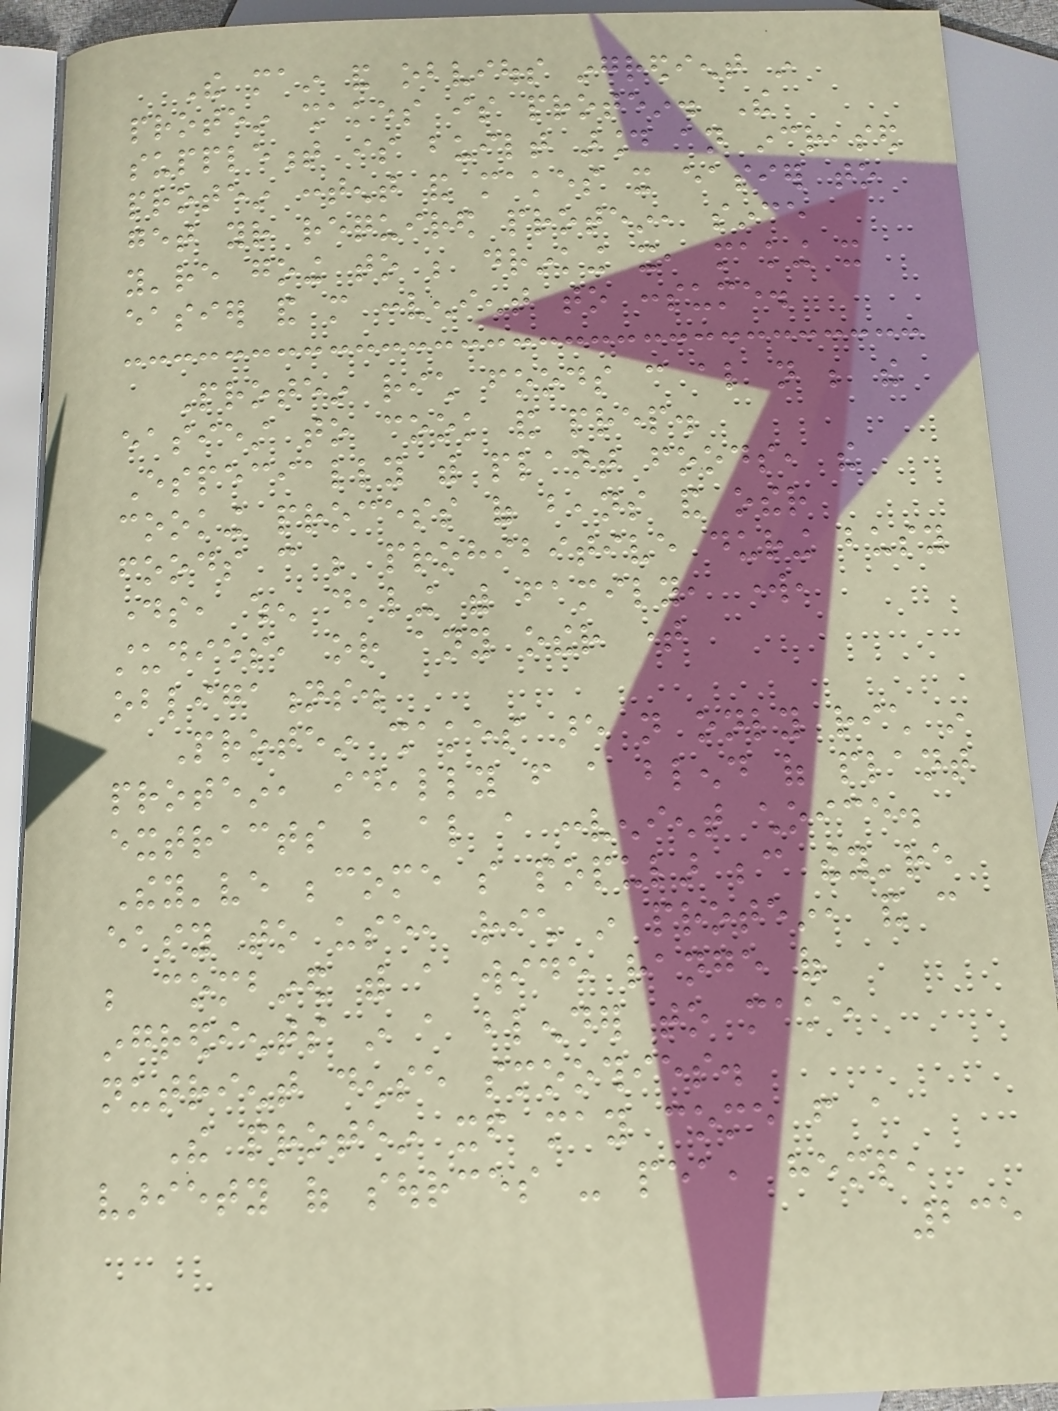The main and obvious ingredient in
protein shakes is protein. The
supplement is built around an increased
protein content and makes it easier to
get your required protein, since
you're going to be drinking it, making it
easier and more convenient to consume.
Protein rich foods can also not be the
easiest to cook and prep.
Especially with plant foods, the
cooking process of beans and other
foods can be prohibitive during busy
days, when dealing with family, work,
studies, or any other time
obligations.
Protein shakes are not only rich in
protein, ideally from a blend of plant
extracts but also a convenient choice.
They've become so popular because they're
easy to use, rich in protein, and can
be combined with a wide range of
ingredients in a blender to make
nutrient dense smoothies.
The protein itself may come from a
variety of sources - pea, hemp,
235
